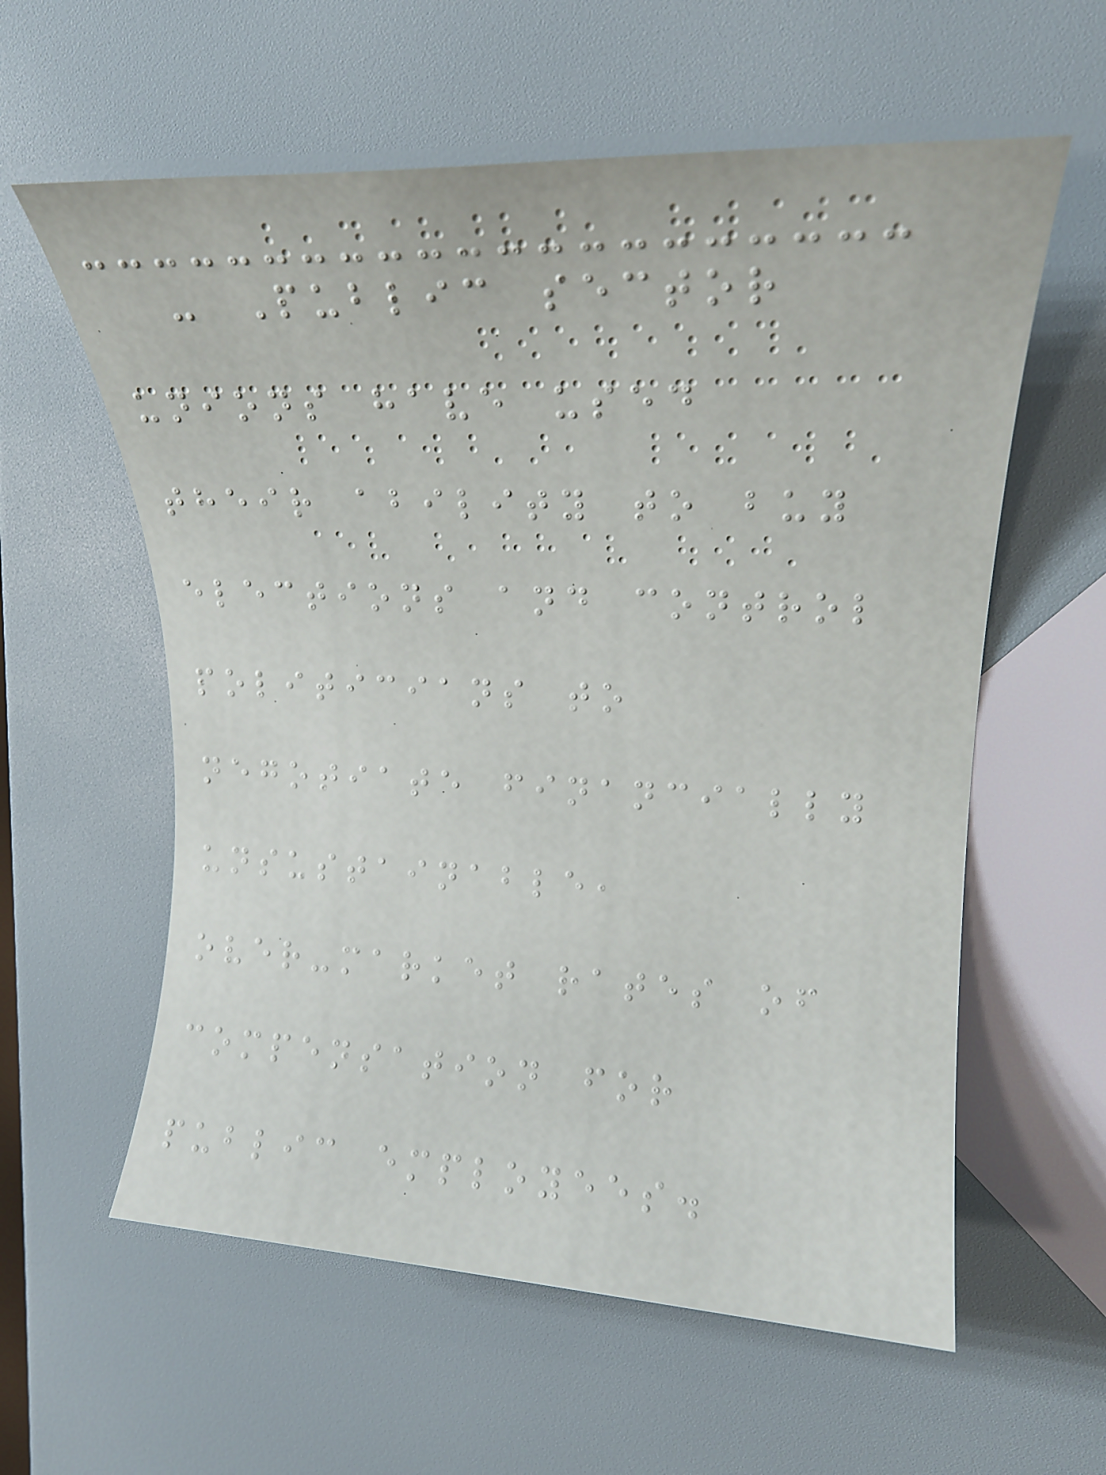- Public sector
unions have used
their ability to buy
elections and control
politicians to
negotiate financially
unsustainable,
over-market rates of
compensation for
public employees.
